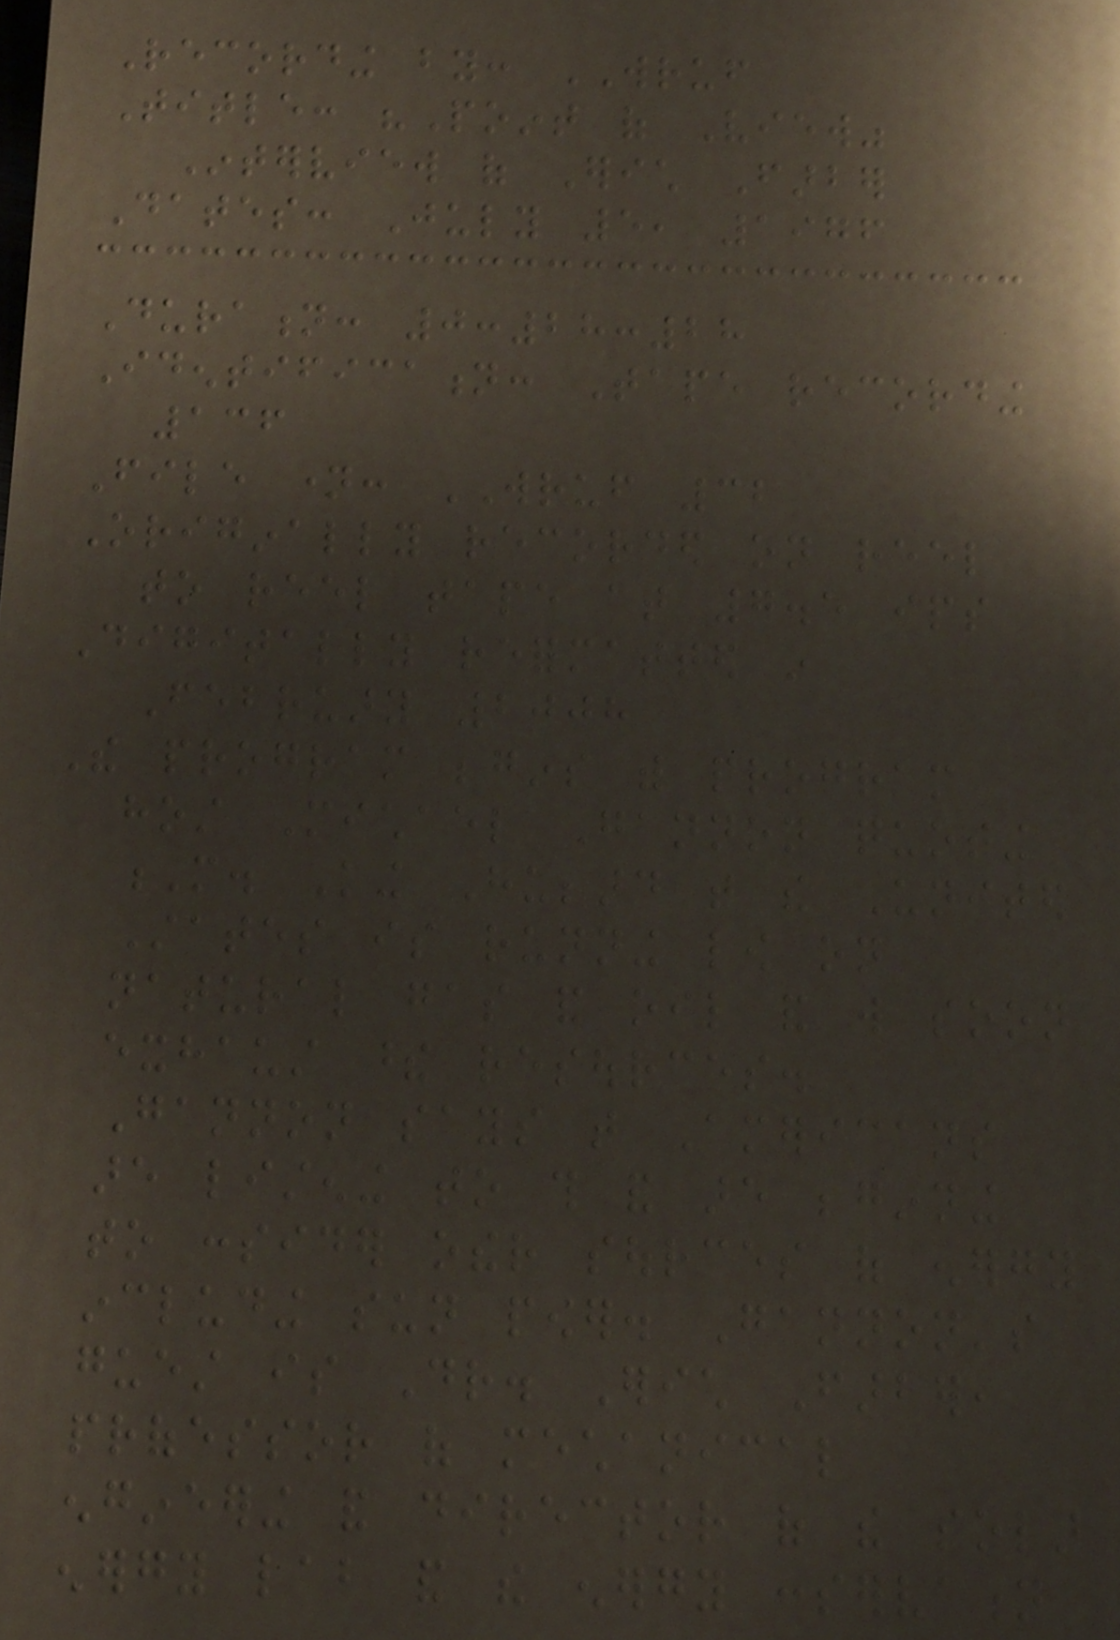Recording by: WRUF
Title: "Point of View"
Interview of Erich Farber
Dates: July 5, 1976
Duration: 0:28:28
Identification: Tape recording
136
File name: WRUF 32
Originally recorded on reel
to reel tape at 7.5 ips
Digitally reformatted in
February 2008
The program begins with program
host Michael Gannon quoting
M. King Hubbard that the United
States is running low on
natural gas and oil and will soon
exhaust these resources.
Gannon says that Americans
are listening to this and are beginning
to consider other sources of energy
including sun power. Gannon's
guest is Dr. Erich Farber,
professor of mechanical
engineering and director of the solar
energy lab and the energy conservation
